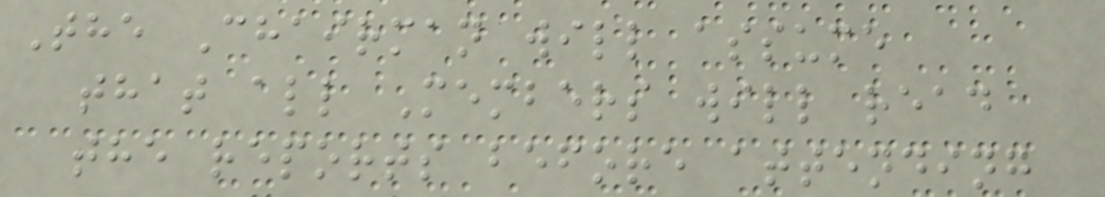The Chairman will assume
that all Members will read
the reports before attending
